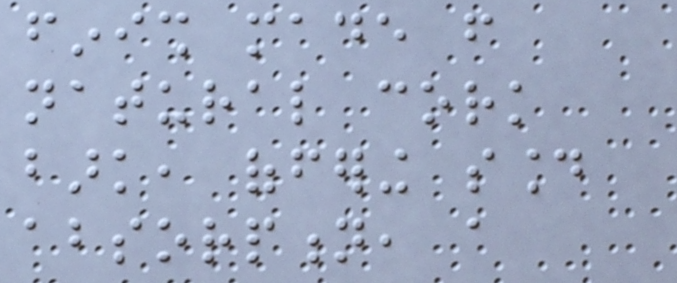finish made from
natural cork
bark, offering sound
absorption, a
